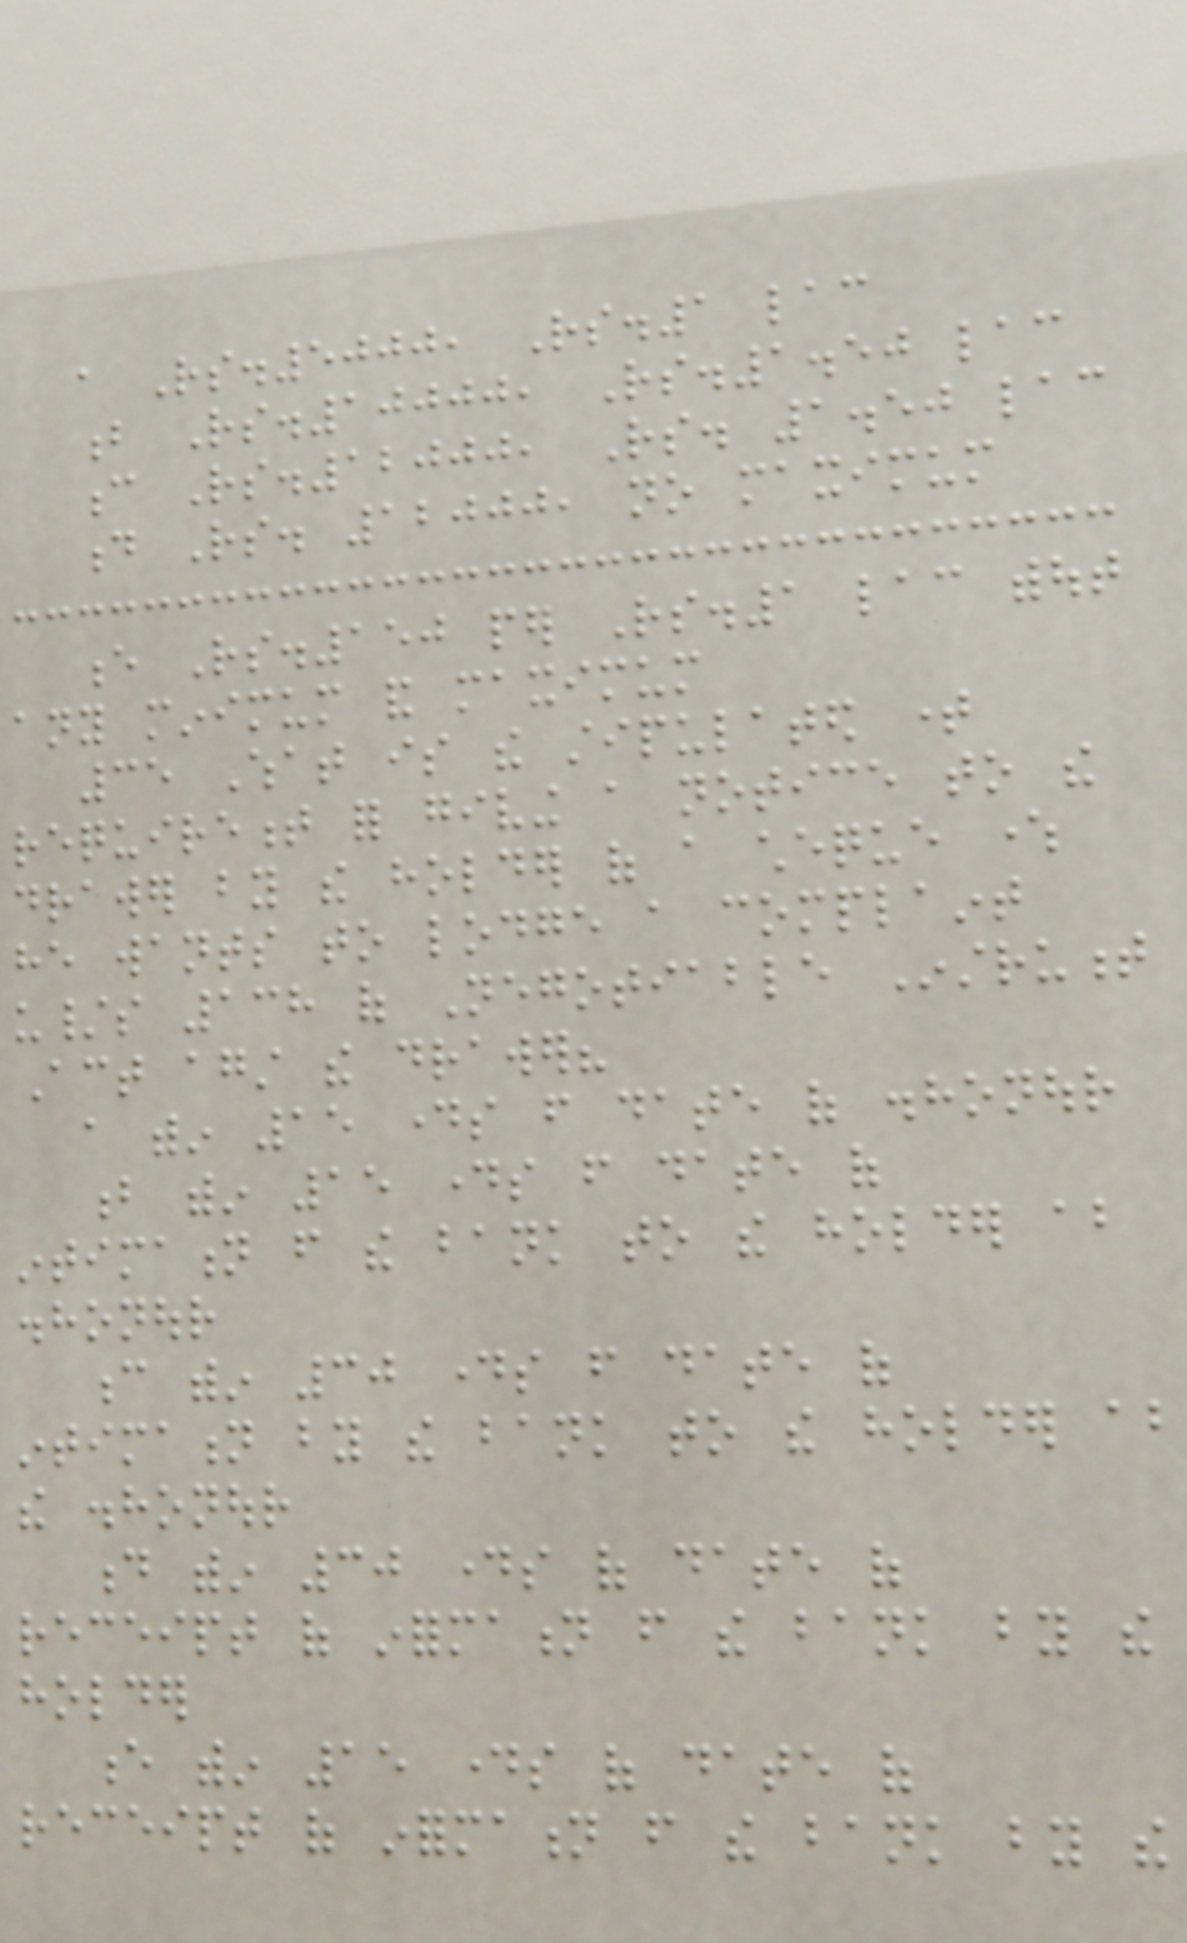a Rs.5000, Rs.1 lac
b Rs.10000, Rs.1.50 lac
c Rs.12000, Rs. 1.50 lac
d Rs. 12000, no maximum
e Rs.150 per Rs.1 lac without
any minimum and maximum
35 What is the stipulated time
requirement for giving a notice to the
drawer by the holder of a cheque where
he wants to lodge a complaint
u/s 138 of Negotiable Instrument
Act against the drawer?
a within 15 days from date of dishonour
b within 15 days from date of
intimation from the bank to the holder about
dishonour
c within 30 days from date of
intimation by the bank to the holder about
the dishonour
d within 30 days of date of
receipt of information from the bank by the
holder
e within 15 days of date of
receipt of information from the bank by the
